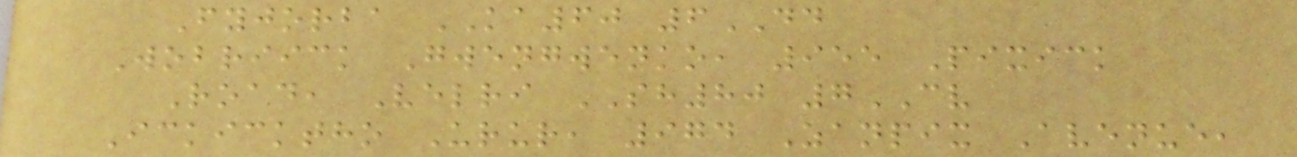Fyjorba KA60 6DD
Wobriick Gwengwenko, 955 Pixick
Road, Velri SH80 7CV
Ickicktho Urur, 974 Zanpix Avenue,
